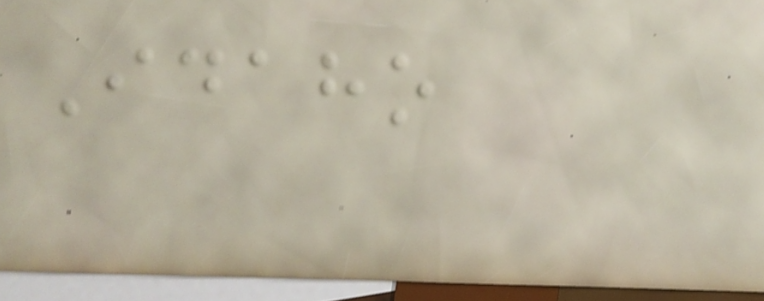Idaho
